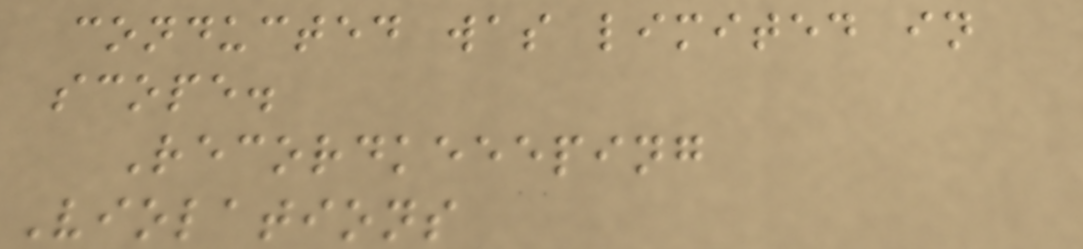conducted was limited in
scope.
Recordkeeeping
Violations
